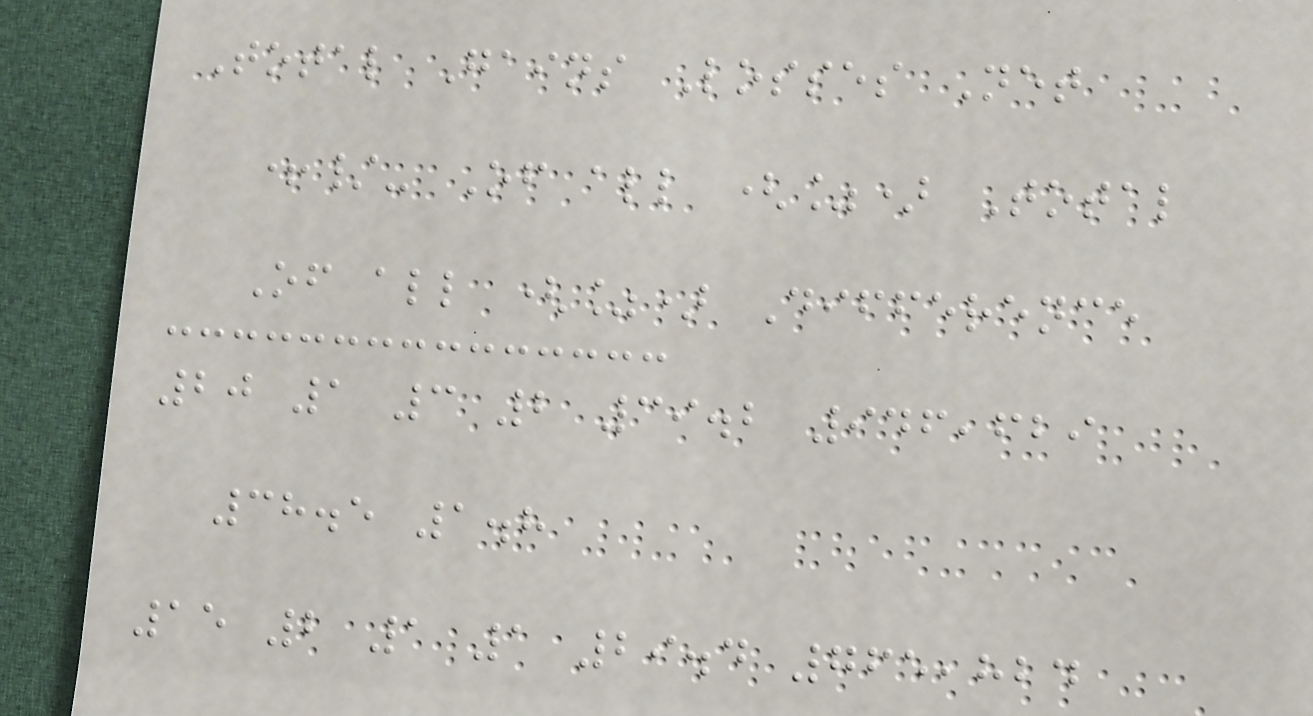Total Gains Losses Net
+/- Of all (%) Total
Of all (%) Difference
20 1 3 2 39.2 946,629
38.5 1.8
15 2 1 1 29.4 765,824
